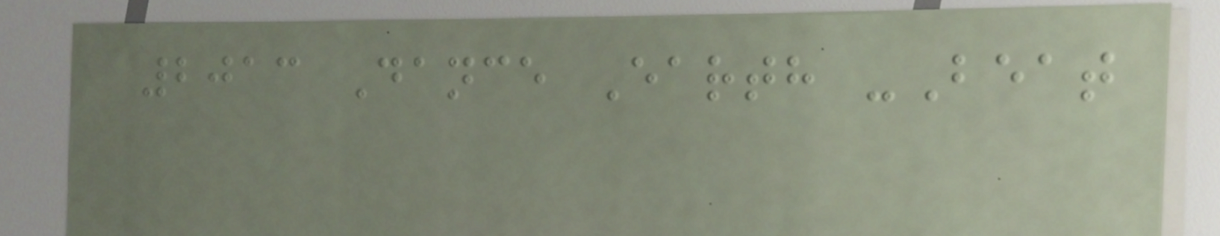2013 Dance Earth -Beat
